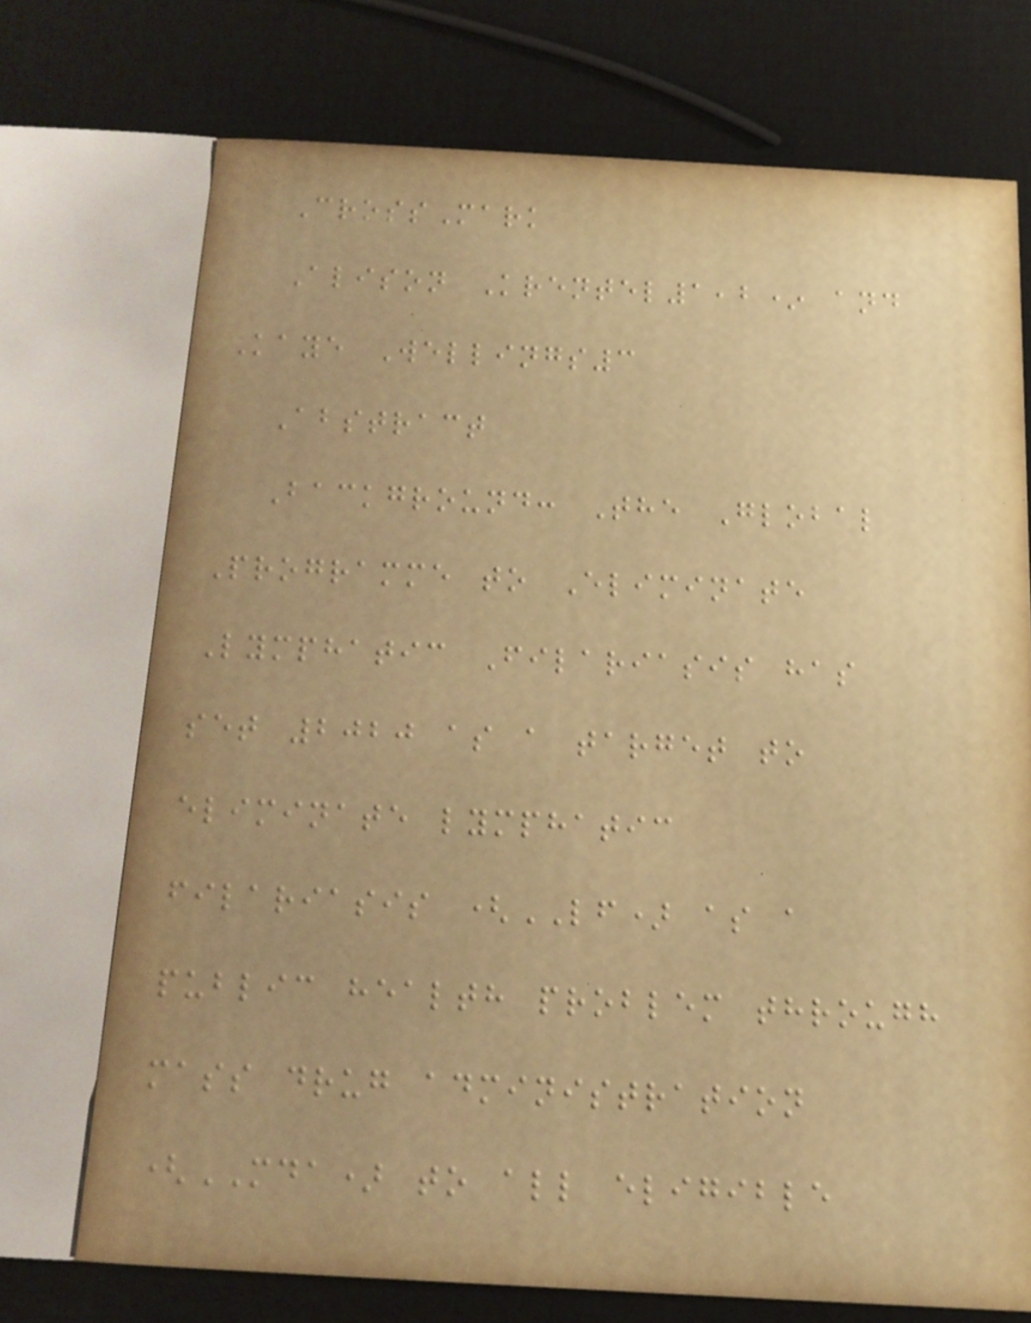CrossMark
Alison Krentel1,2* and
Kaye Wellings3
Abstract
Background: The Global
Programme to Eliminate
Lymphatic Filariasis has
set 2020 as a target to
eliminate lymphatic
filariasis (LF) as a
public health problem through
mass drug administration
(MDA) to all eligible
